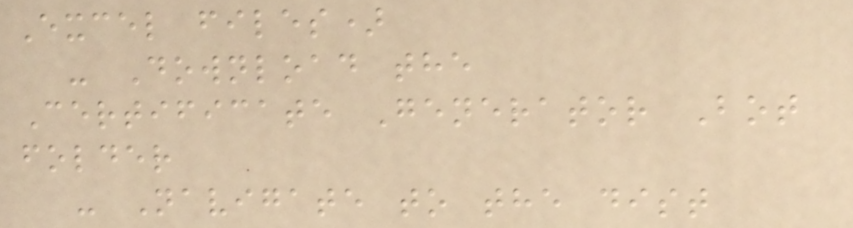Excel files)
- Download the
Certificate Generator Bot
folder
- Navigate to the dist
